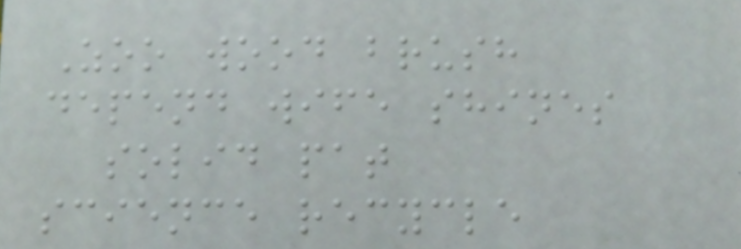Zoo wood brush
depend wife shines
solid pat
science recycle
